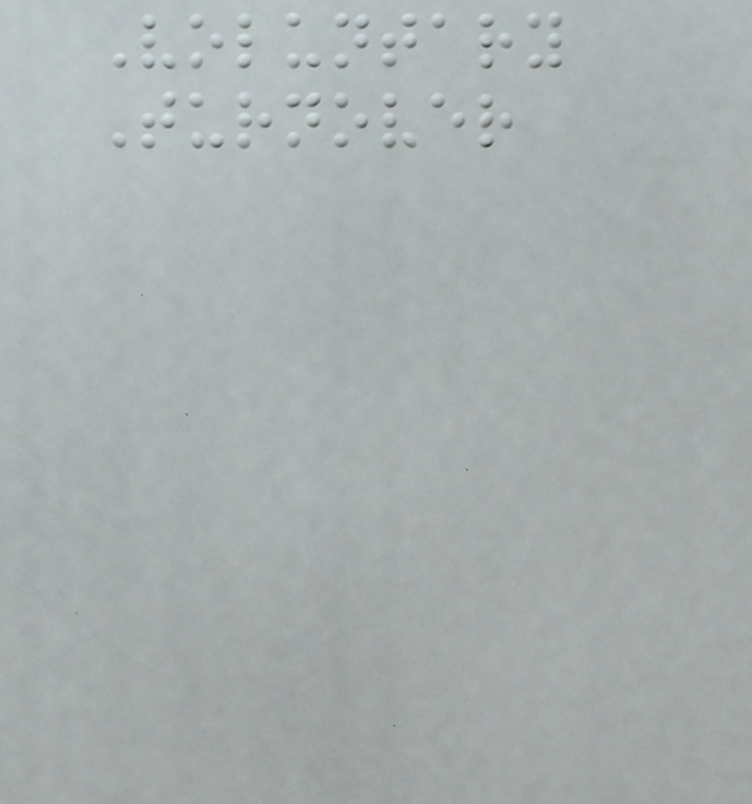Voluntary
Turnover
